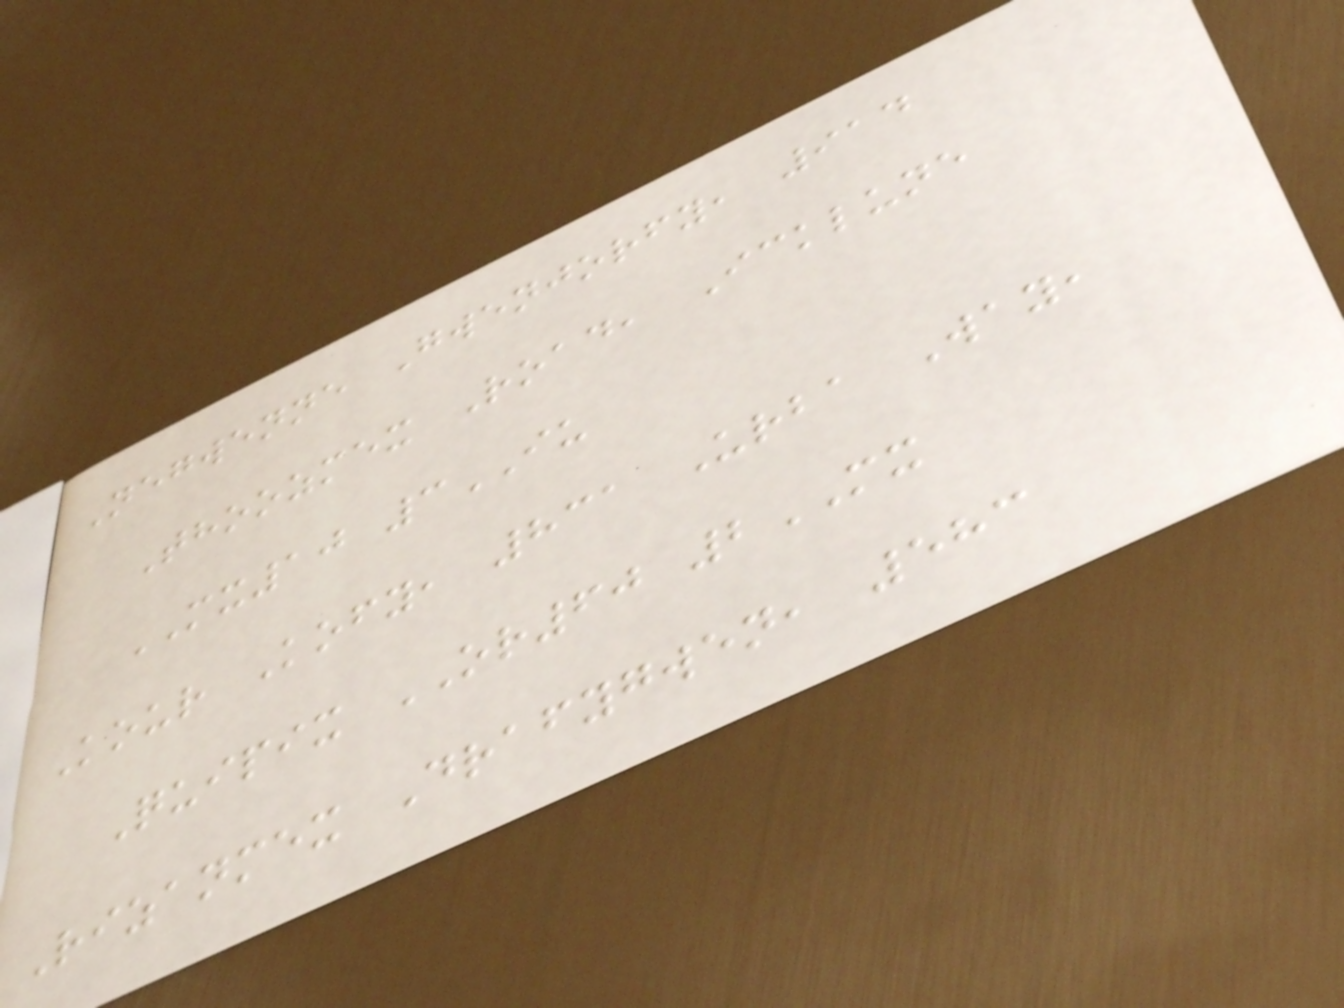Negwenne Gwenjorfy, 914
Thoozmex Road, Icklune
MX10 3IU
Kour Kofy, 831 Urba Way,
Quipix OR60 2MX
Rizanmex Drafygwen, 583
